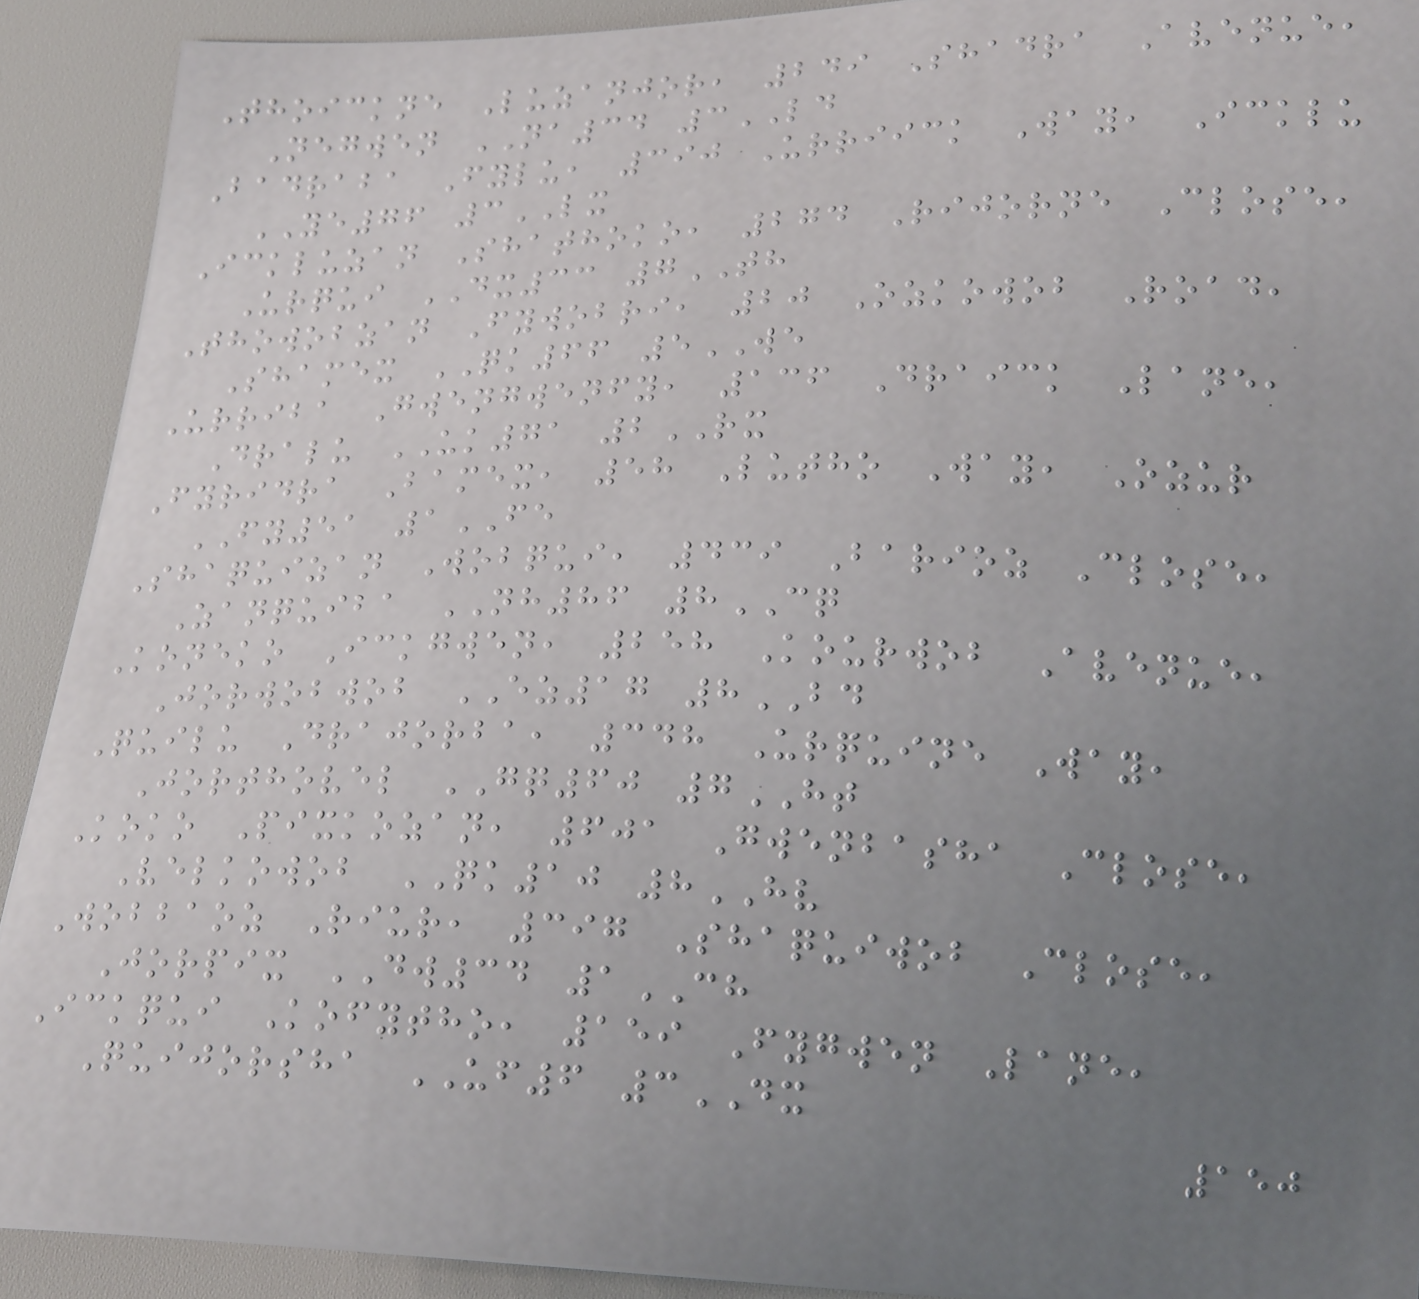Thoickne Luzanjor, 249 Shadra Avenue,
Negwen NA34 3LD
Badraba Fylu, 390 Urriick Way, Icklu
YE76 3LX
Ickluzan Shathoko, 274 Rijorne Close,
Urqui DX33 7TH
Thowobzan Fywobri, 20 Ozkowob Road,
Shamex QK66 5WE
Urriba Gwengwenfy, 136 Draick Lane,
Dralu UK71 2RX
Fyridra Bamex, 58 Lutho Way, Ozur
FY51 1FE
Shaquizan Wobqui, 439 Barioz Close,
Zanquiba NH86 8CQ
Koneko Ickgwen, 258 Kourwob Avenue,
Jorwobwob EZ17 8BD
Quilu Drajorba, 348 Urquine Way,
Jorthovel GQ60 7HT
Koko Pixkozan, 601 Gwenbasha Close,
Velkowob QK10 8HV
Wobbaoz Riur, 397 Shaquiwob Close,
Jorpix DW34 1CH
Ickqui Kofytho, 159 Fygwen Lane,
Quijorsha UF6 3DX
150
